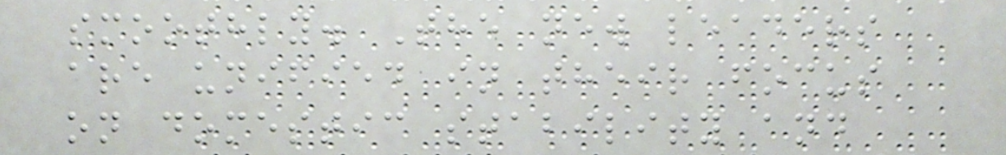smoothly. The new leaders
are unified in their focus
on domestic stability and
